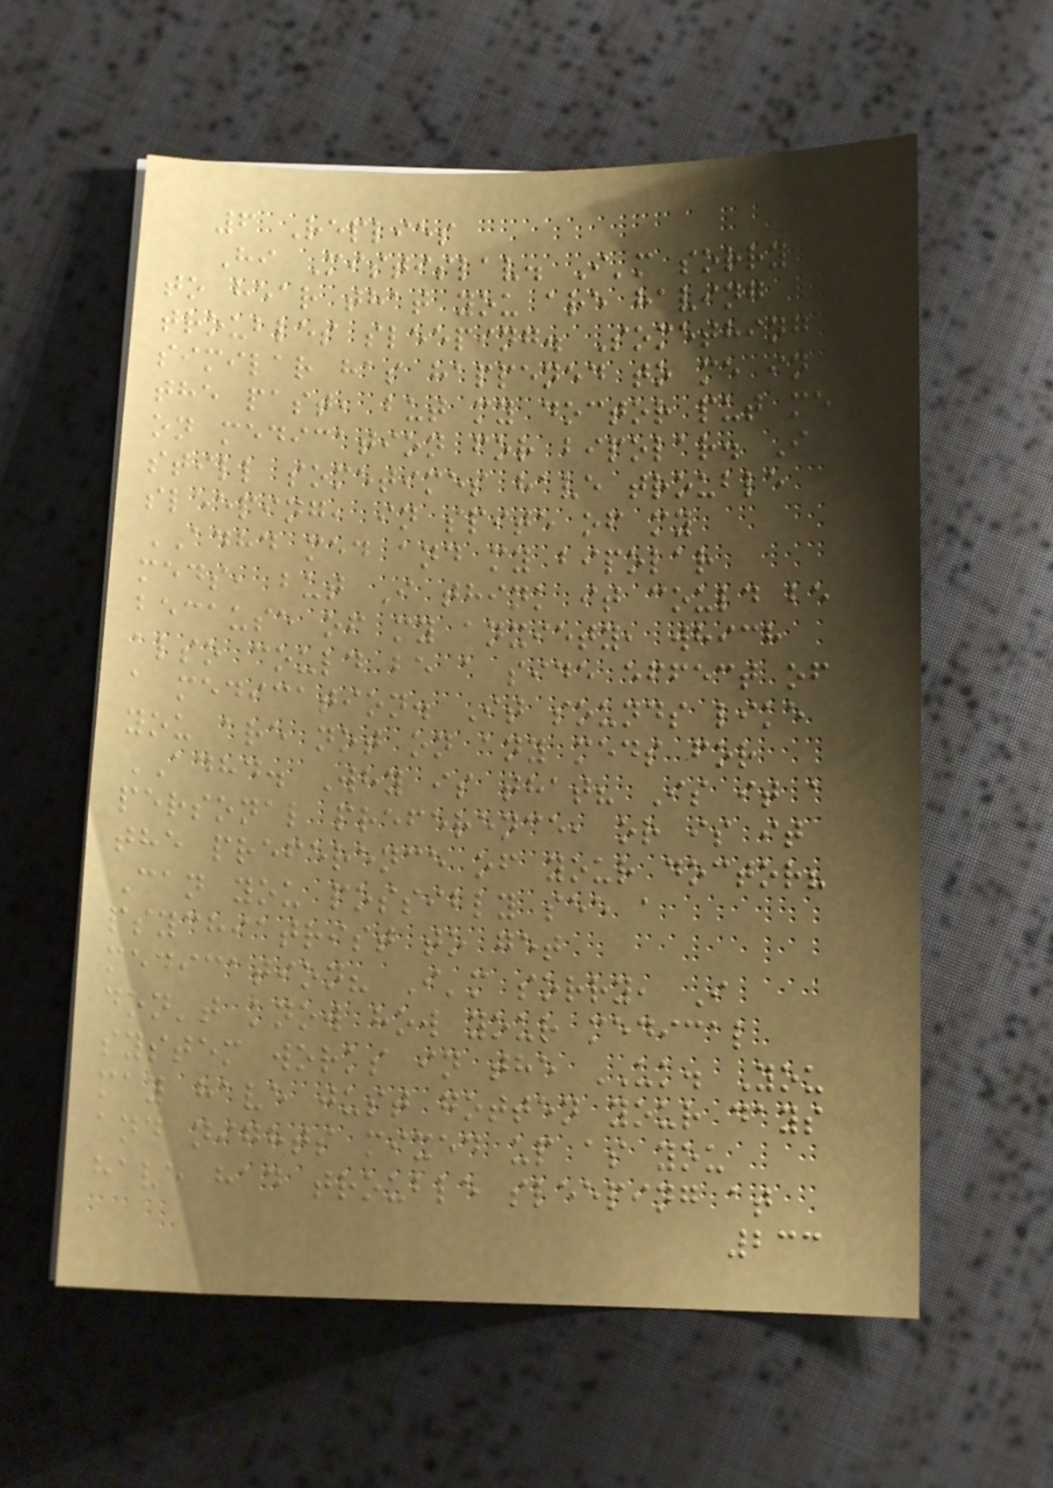6 Replies
Hi Mistislav. I'm sorry
to hear that you are having
troubles sleeping. Something
similar has happened to me in
the past, but my doctor put me
on medication for bipolar. I
still sometimes have trouble
sleeping, in spite of my
ADHD med and my bipolar
meds, but I think it could be
because of my anxiety, which
also could be a side effect of
a medication. It sounds like
you are not on any meds for
ADHD. Why is that? Is it a
personal preference, or is it
the preference of your doctor?
Can you possibly see a
psychiatrist to get
medication? I'm sorry, I
don't know how your medical
system works in the UK. You
may have just gotten your days
and nights mixed up as you
have had trouble sleeping at
233
